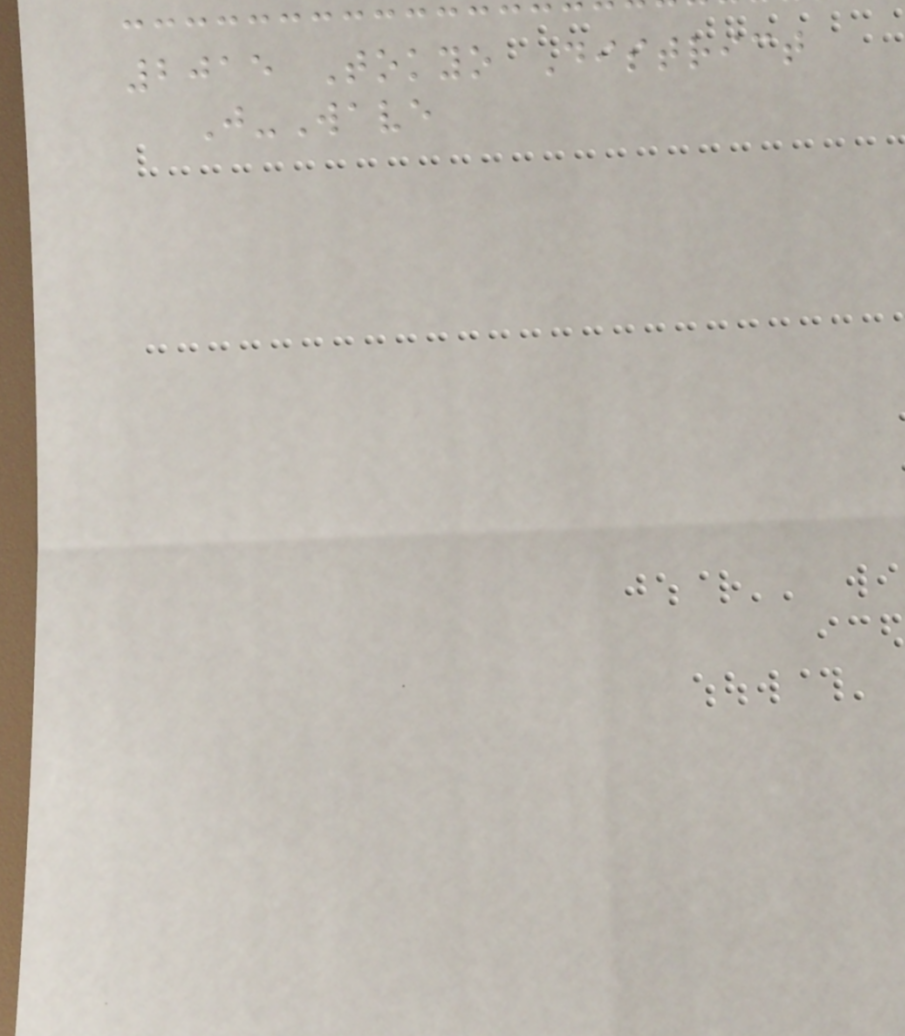2015 Tokyo District
J-Wave
